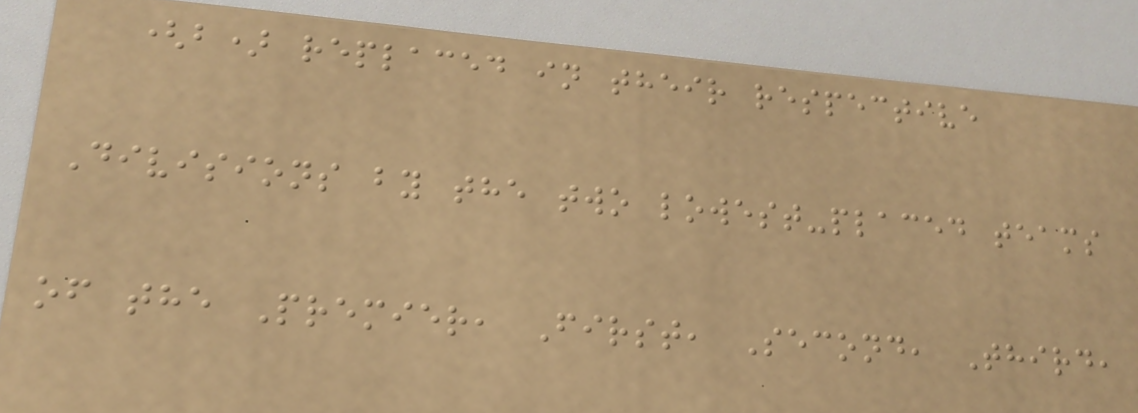(b) replaced in their respective
Divisions by the two lowest-placed teams
of the Premier, First, Second, Third,
